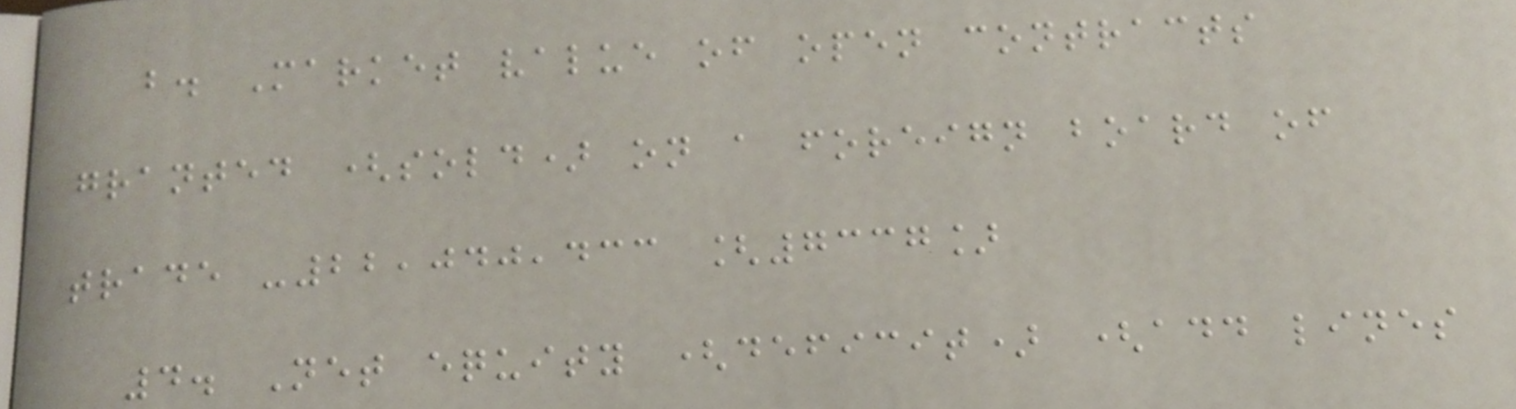b. Market value of open contracts
granted (sold) on a foreign board of
trade -22,040,433 [7337]
4. Net equity (deficit) (add lines
